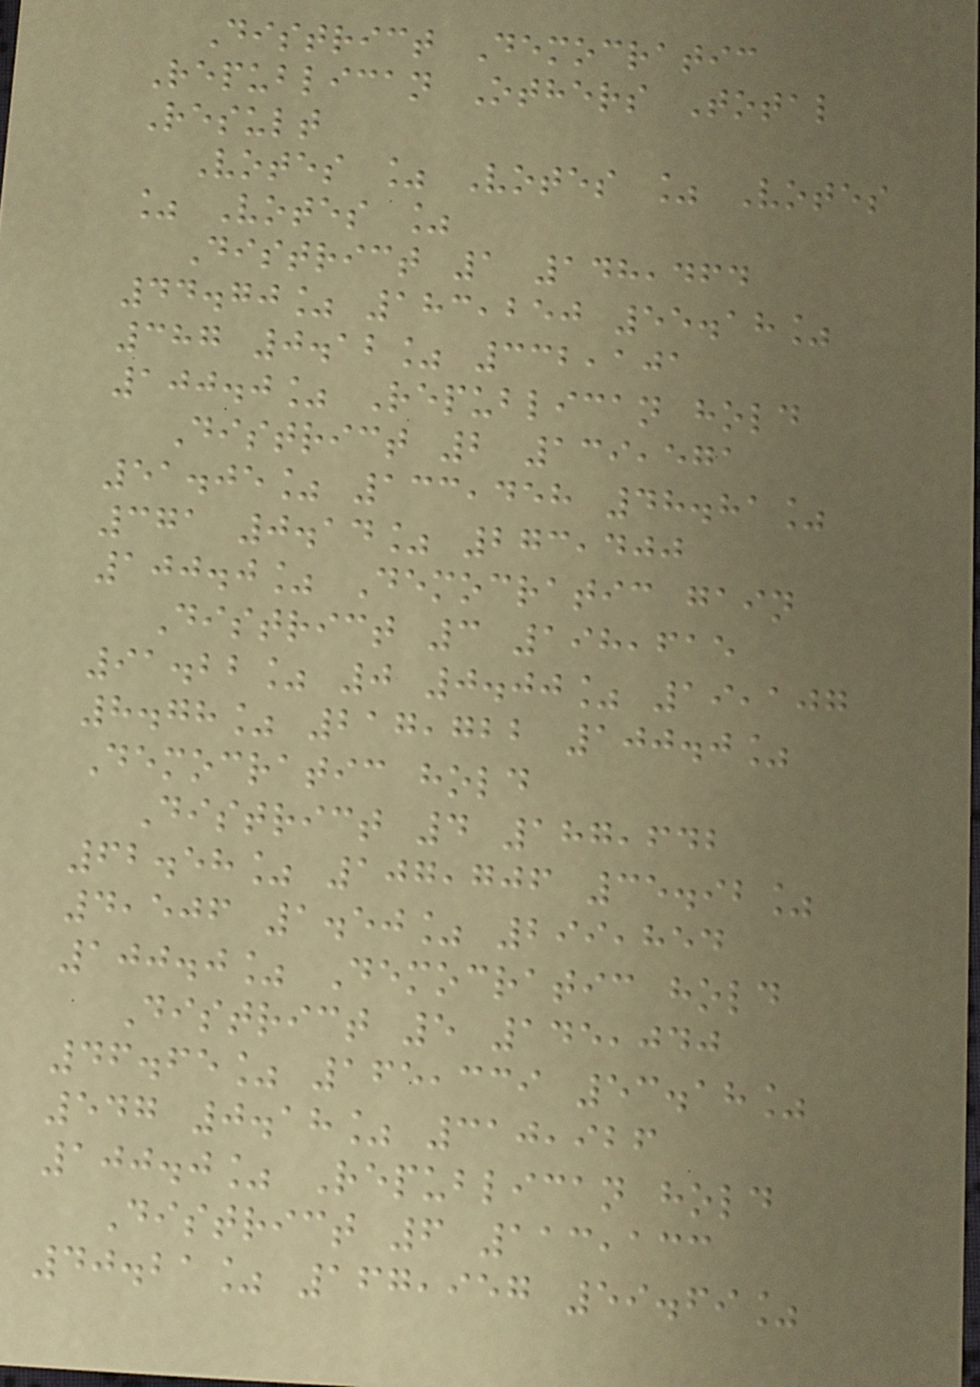District Democratic
Republican Others Total
Result
Votes % Votes % Votes
% Votes %
District 1 148,464
44.70% 183,250 55.18%
387 0.12% 332,101
100.0% Republican hold
District 2 139,571
51.05% 133,458 48.81%
371 0.14% 273,400
100.0% Democratic gain
District 3 198,615
91.22% 0 0.00% 19,107
8.78% 217,722 100.0%
Democratic hold
District 4 187,642
62.58% 107,706 35.92%
4,506 1.50% 299,854
100.0% Democratic hold
District 5 145,040
46.65% 165,339 53.18%
547 0.18% 310,926
100.0% Republican hold
District 6 113,133
40.21% 167,957 59.69%
